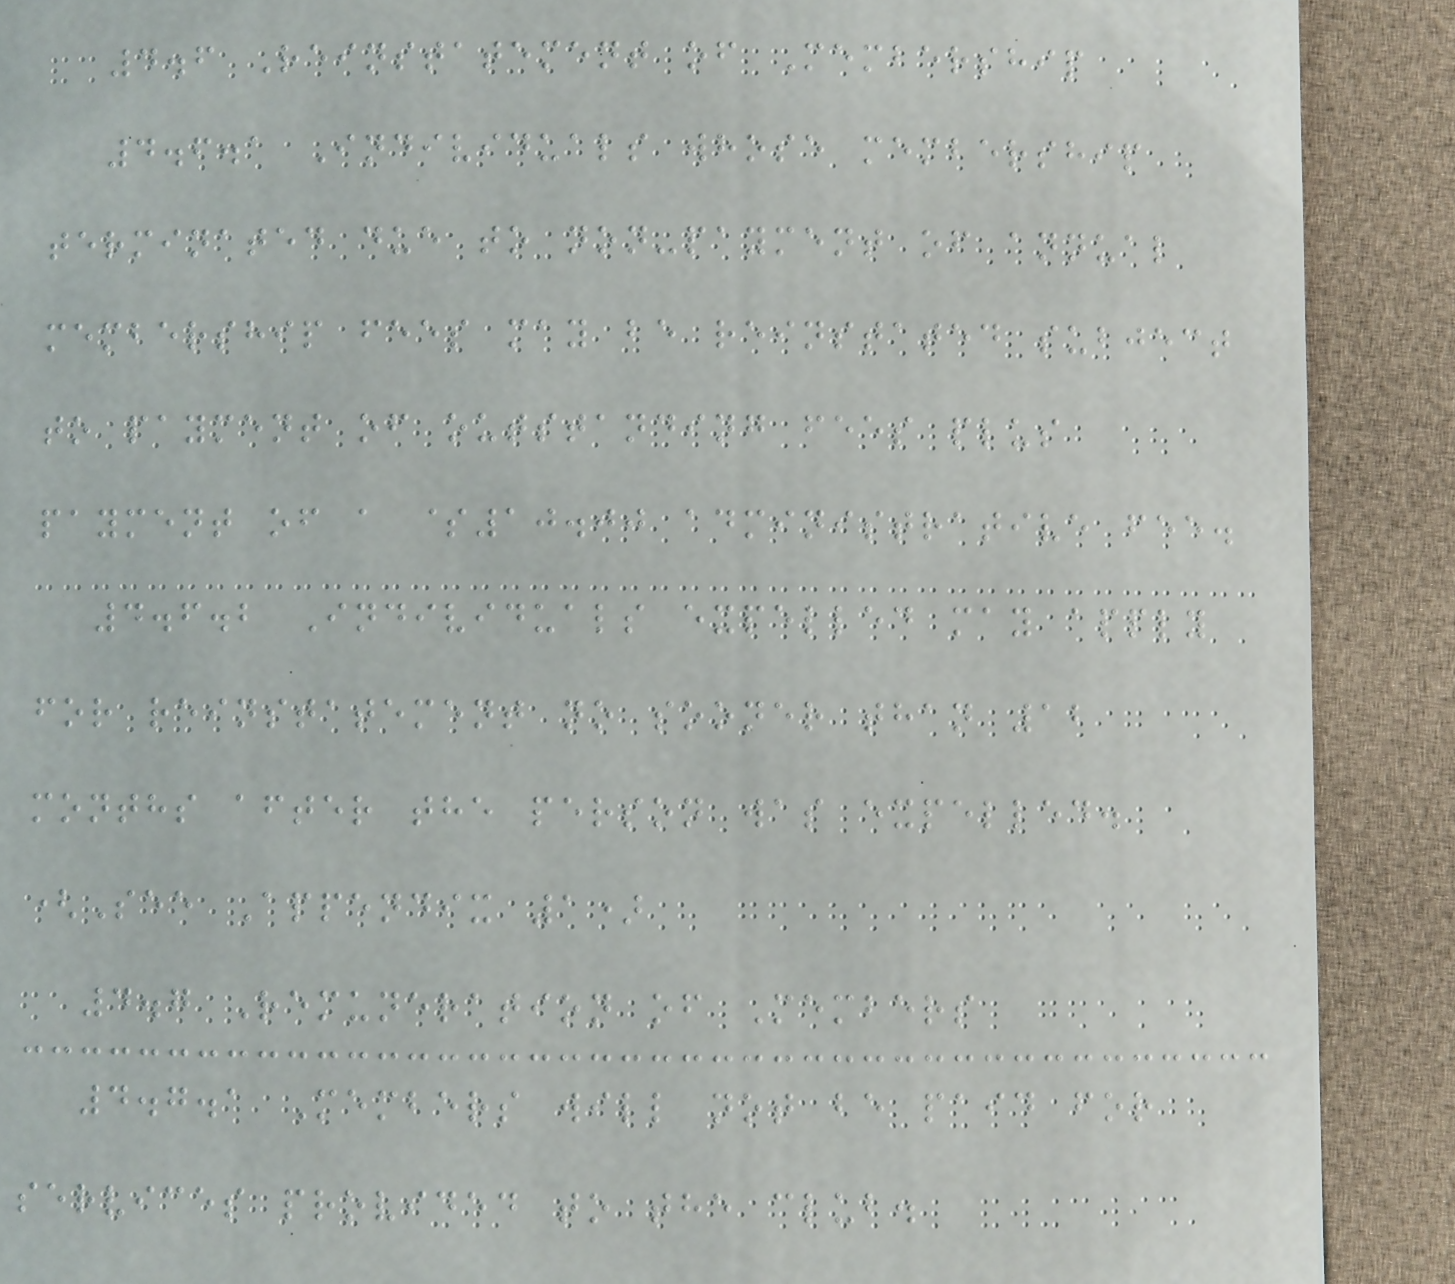4.6 Reinstatement of Membership
4.6.1 Individuals whose membership
terminated due to non-payment of annual
membership fees may be reinstated subject
to payment of outstanding fees plus
payment of a $10.00 administrative fee.
4.6.2 Individuals expelled may apply
for reinstatement no sooner than 12
months after the person was expelled.
(See Appendix 1)
4.7 Remuneration of Members
4.7.1 Members will not be paid for
services provided to the club.
